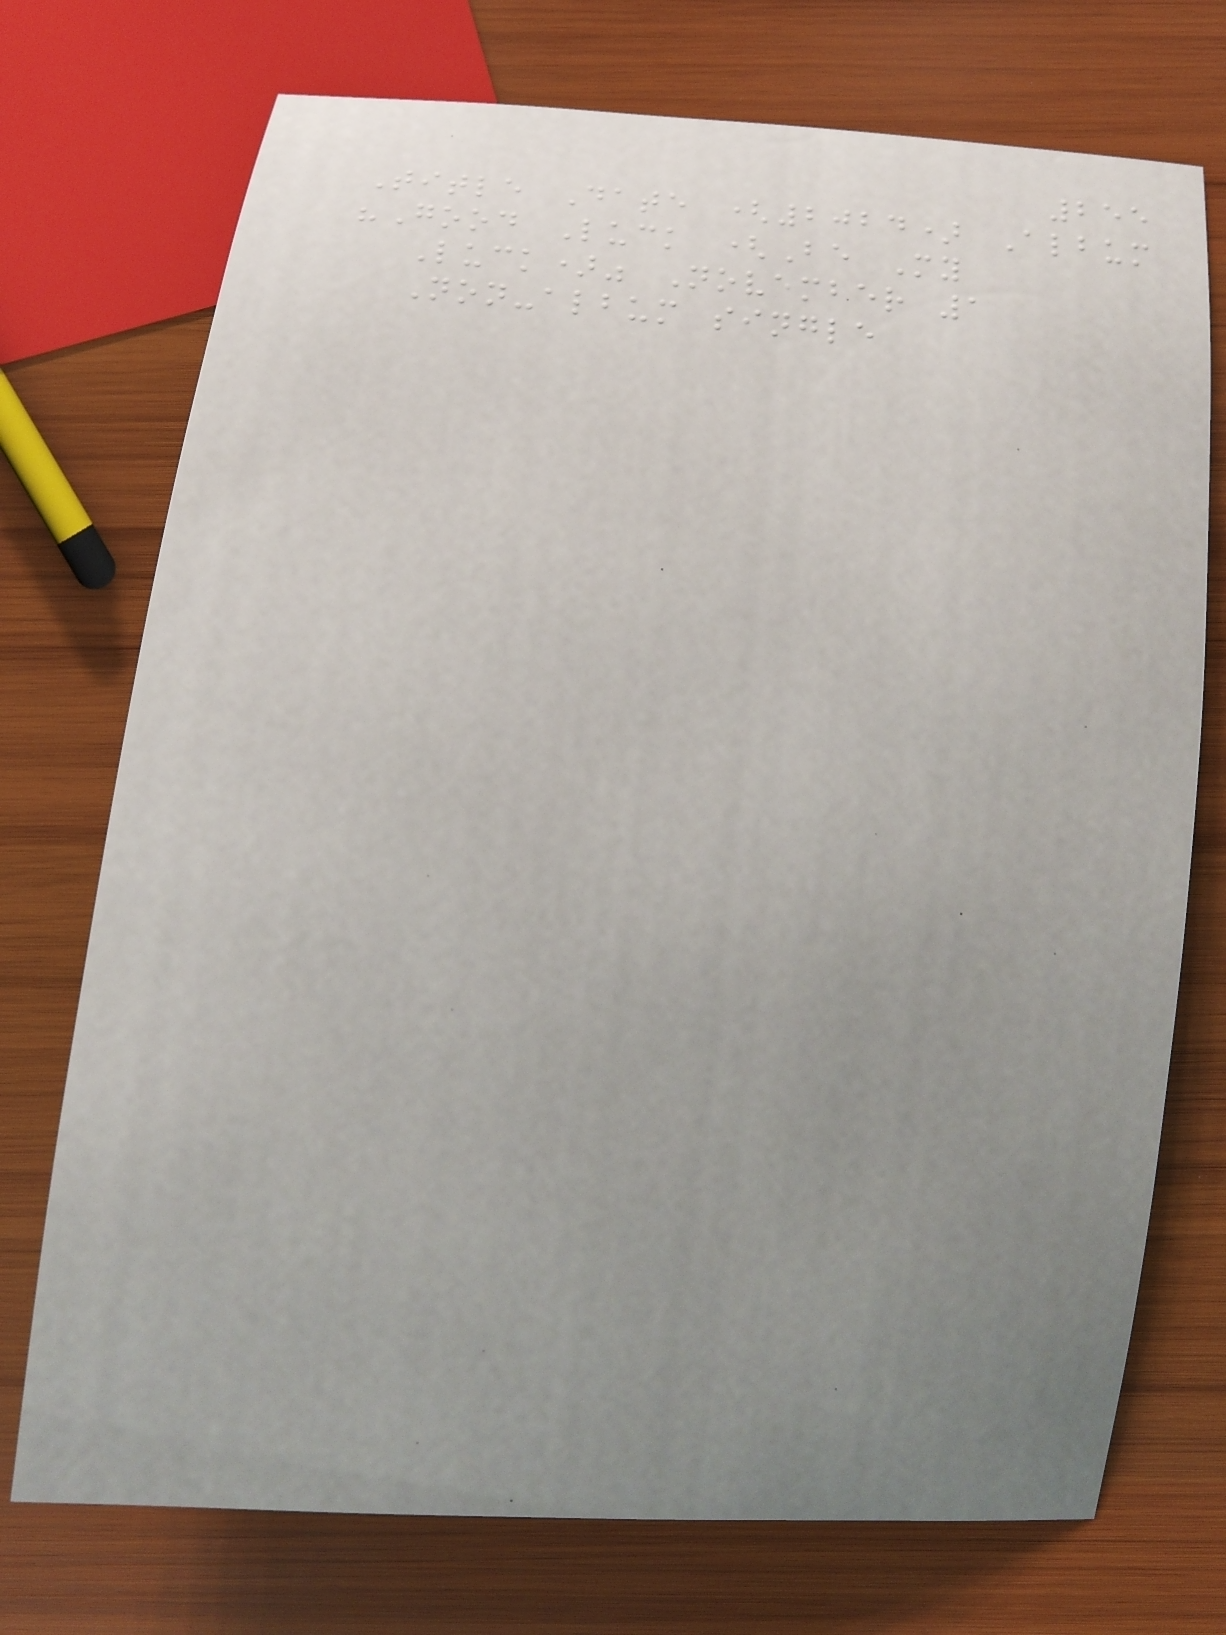255
Title Date (2024) Album
"Good Luck (Be My
Luck)" November 1
Non-album single
